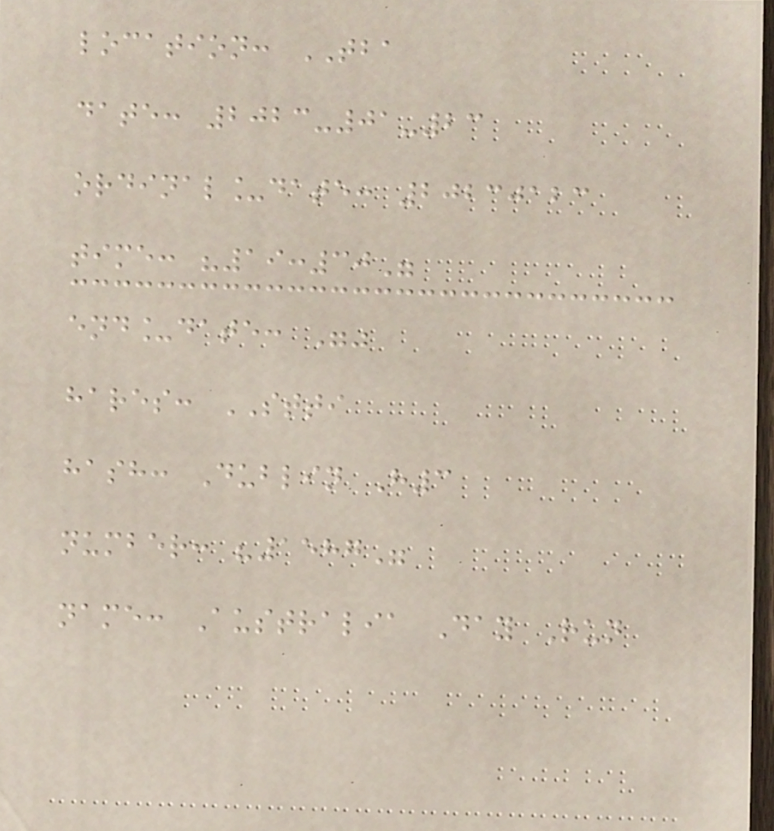location: TBA
date: 2023-01-23
ordinal_date: 20230123
time: "19:30"
end_date: ""
hares: STTI
hash: Dublin H3
number: "1587"
name: Australia Day Run
